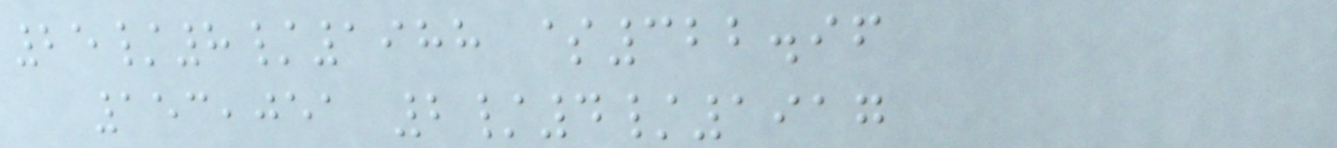25/8/1988 $322.96
153,051 2/4/1917
